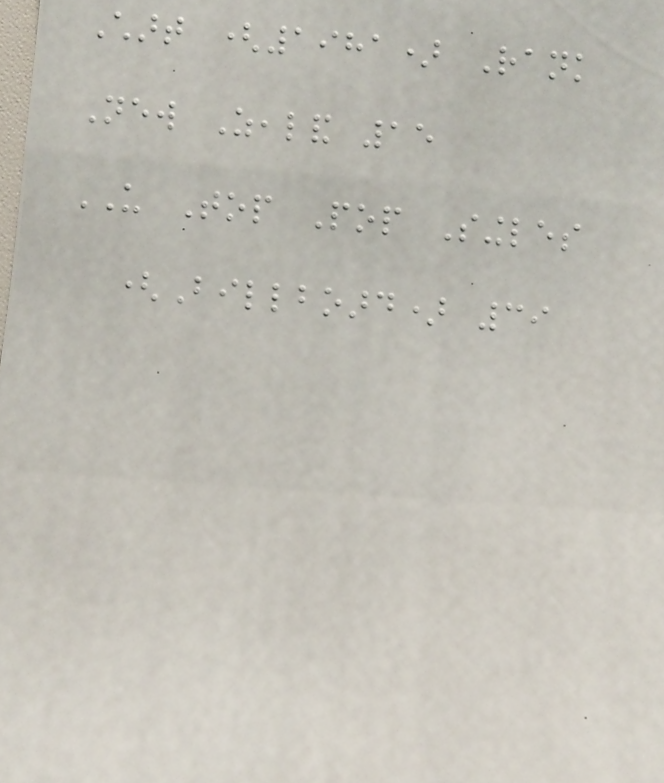Chart (1981) Rank
New Zealand 15
US Top Pop Singles
(Billboard) 39
